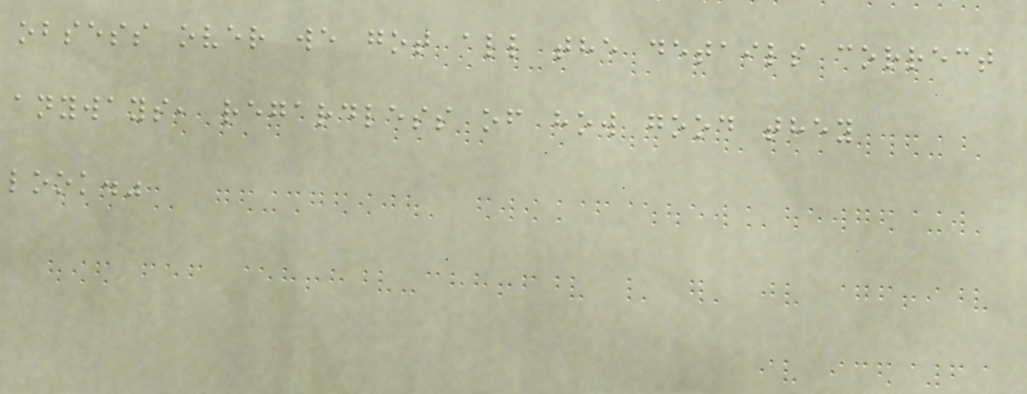obsess over we got all the details correct
anyways, regardless of how good they
look."
